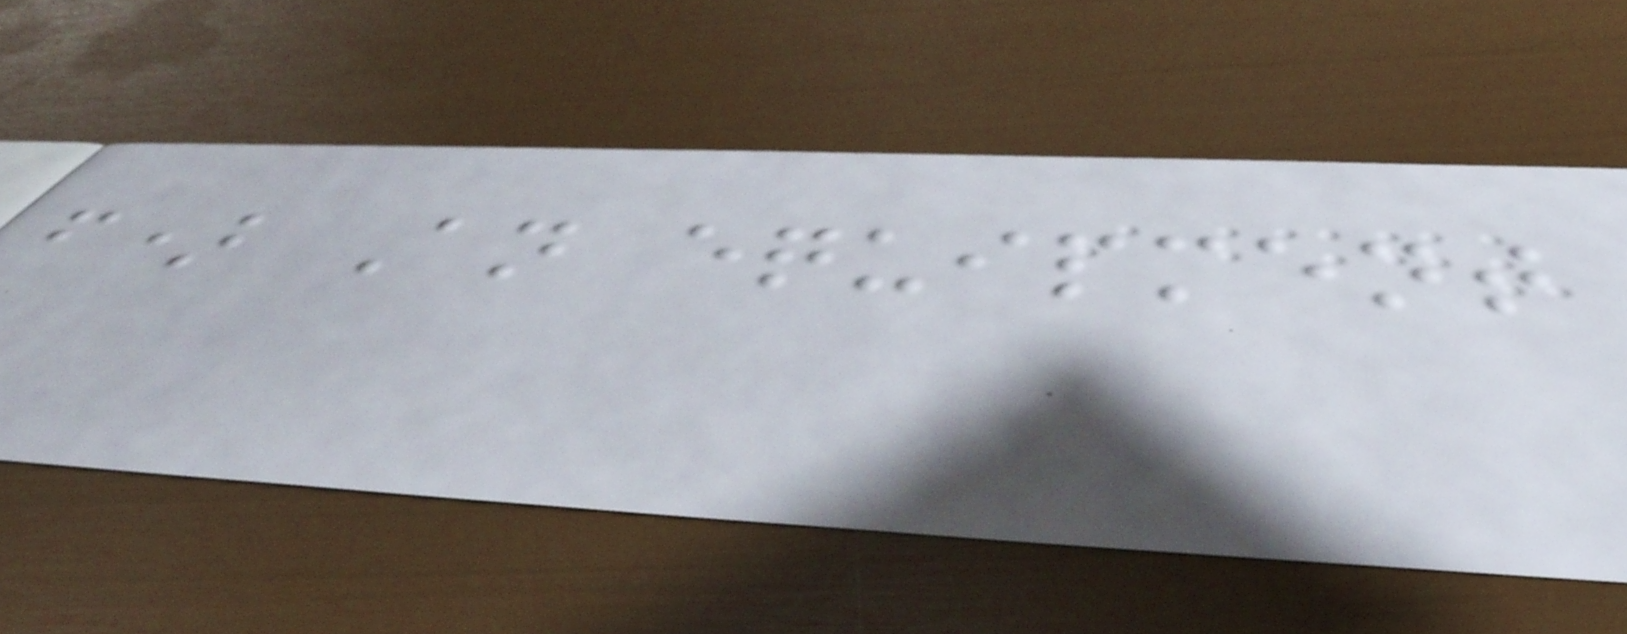f) An equipment
